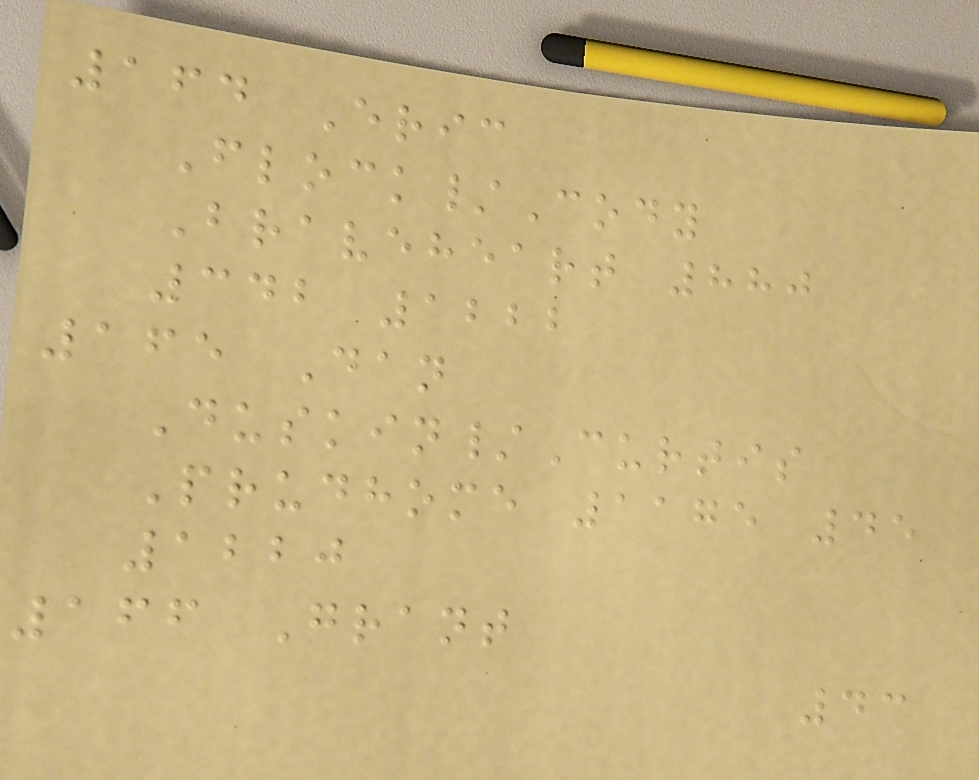164 Eric
Flock/Cody
Braveheart 880
342 1222
165 Dan
Duskin/Curtis
Prudhome 1175 45
1220
166 Grant
43
